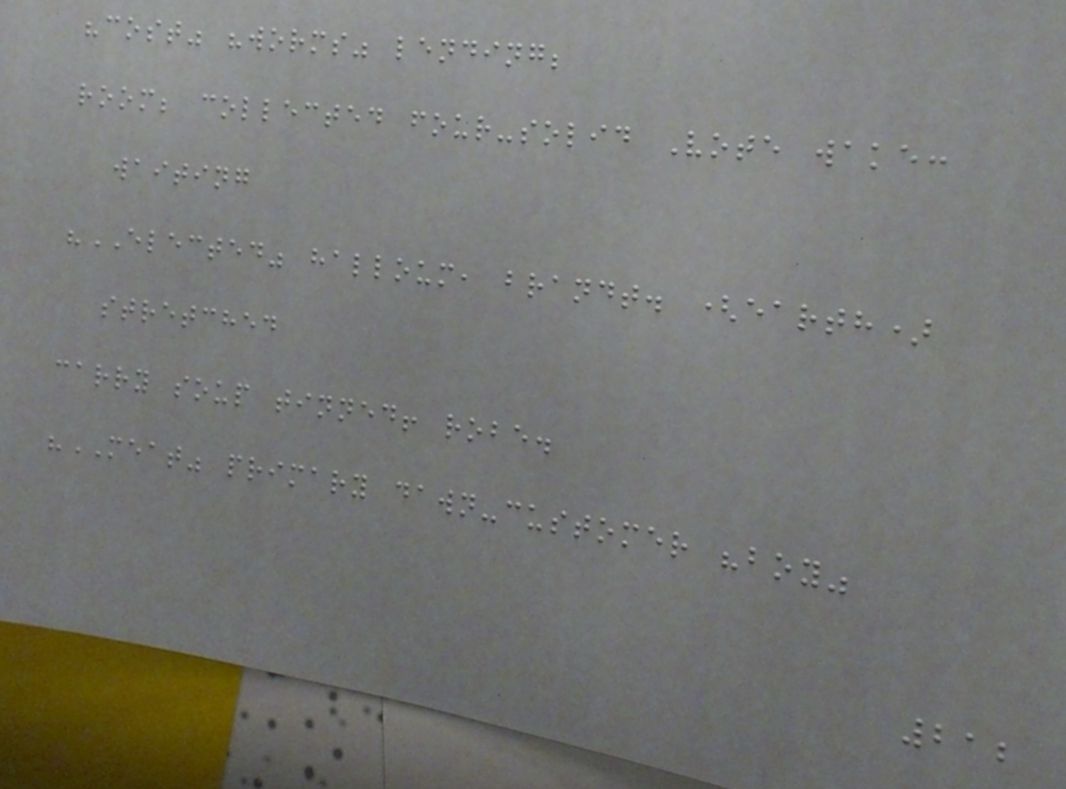"cost" "worms" lending;
room; collected four-solid Vote wake:
waiting
"ELECTED" halloum, brandt. (earth)
stretched
carry soup tinned! robe.
"MEAT" primary dawn-customer "boy"
212
